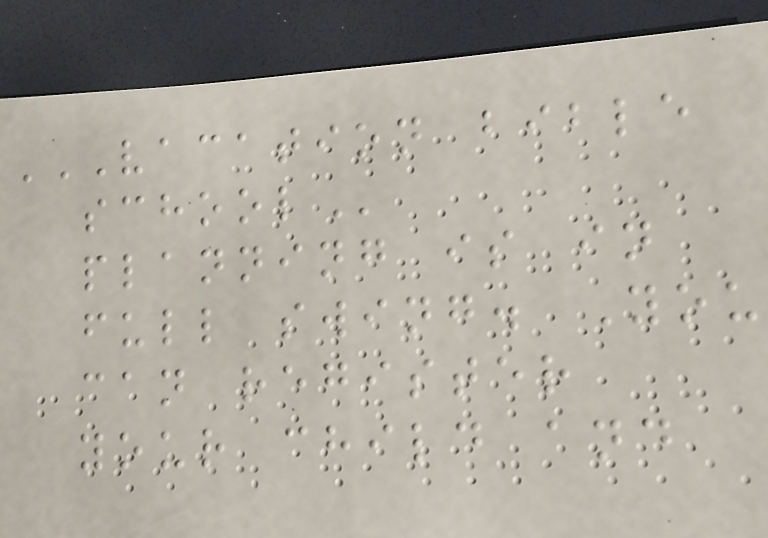VACATION BIBLE
SCHOOL
planning is in
full swing. You
can register
your child and
